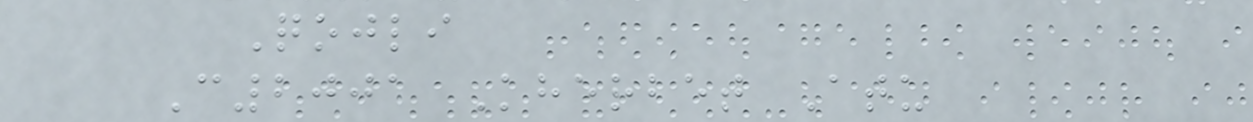Qojli
C2001 Kherbet Atu
